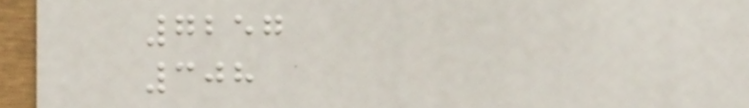7257
308
